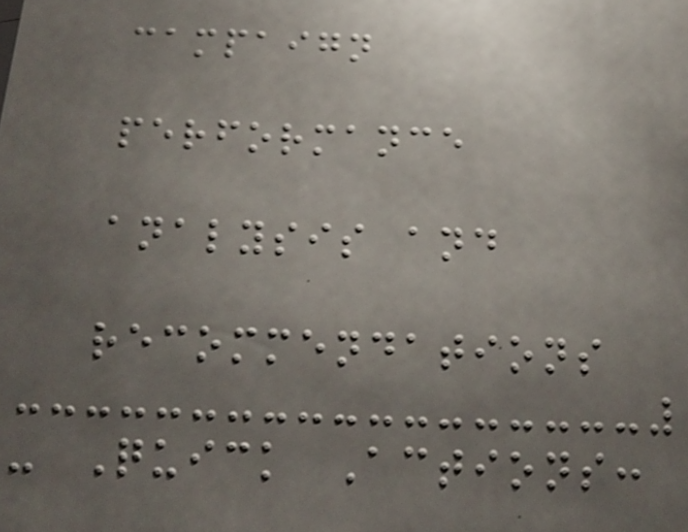campaign
performance
analysis and
recommendations
- Quick Actions:
